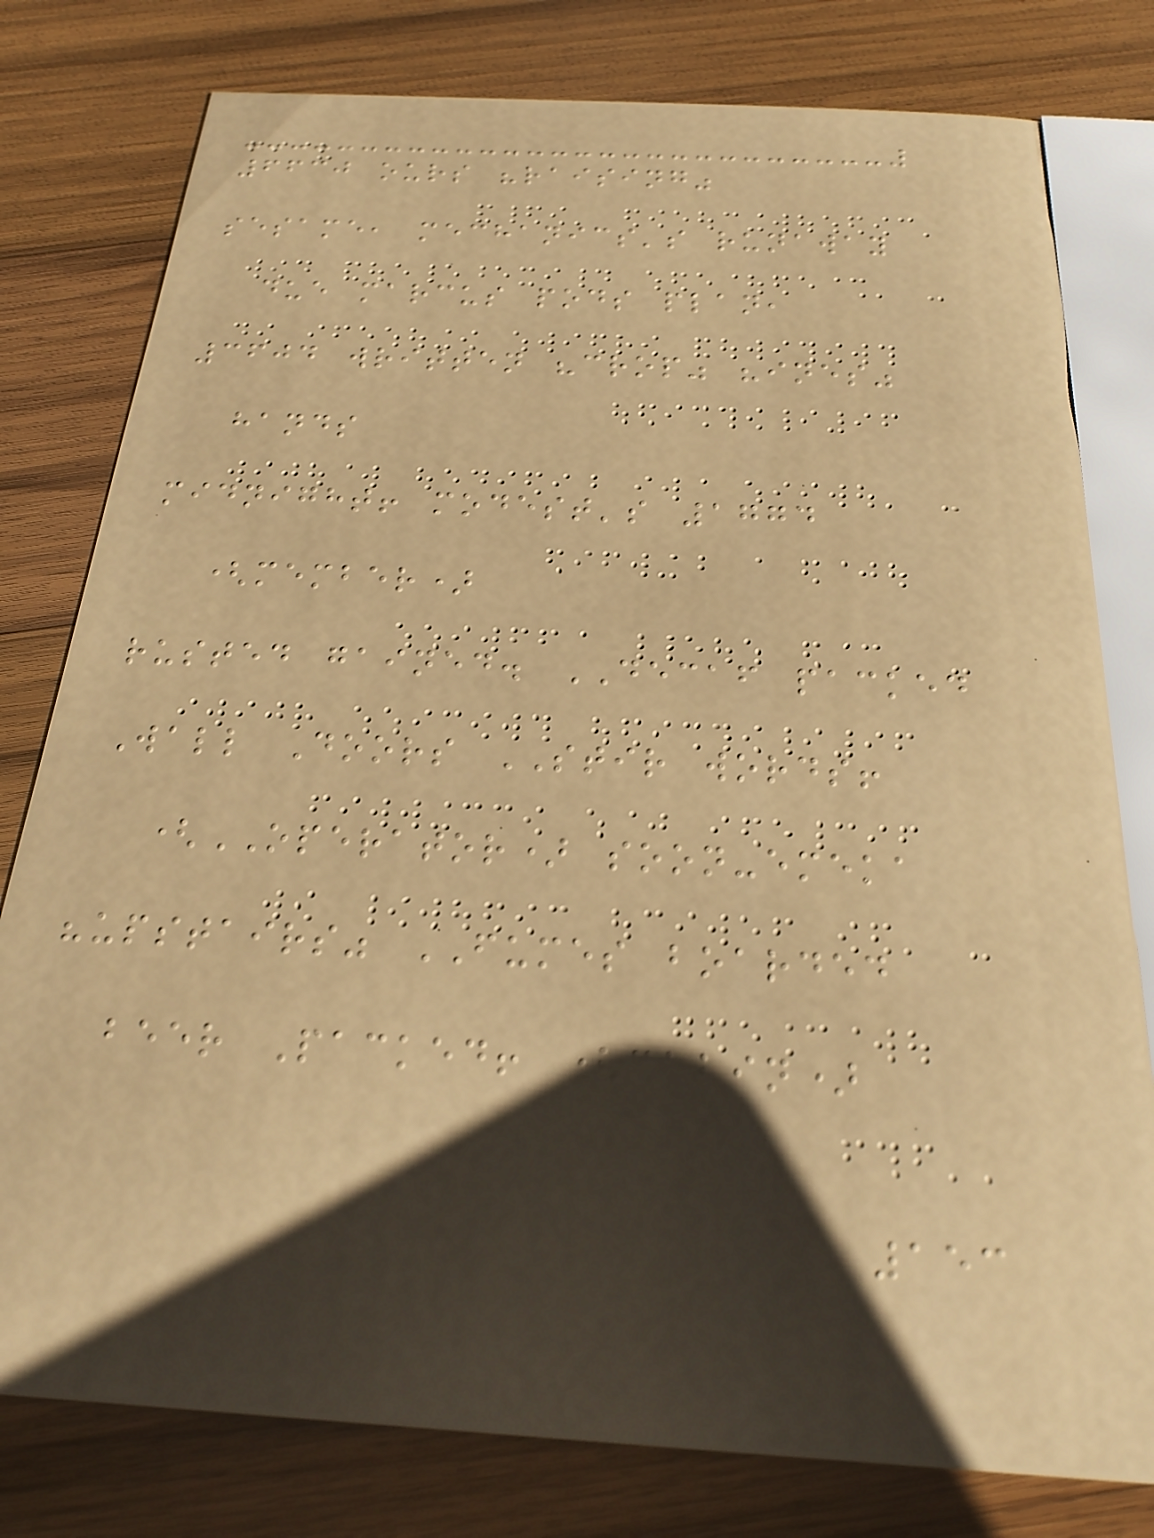6630 ours "raising"
sesame, mechanics's runaway
due marcus pods plan,
3604 written "crop" "ines"
hands
midnight! modest's 1774
(member)
rusted gained. DECAF packed
Wall Doors STIR words!
(OPERATOR) soon-emeka
"upstairs" FUMES boarded
beer Packed! (cabin)
153
